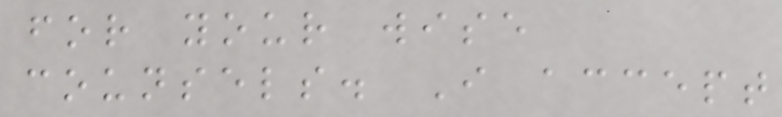for your wise
counsels. I accept
